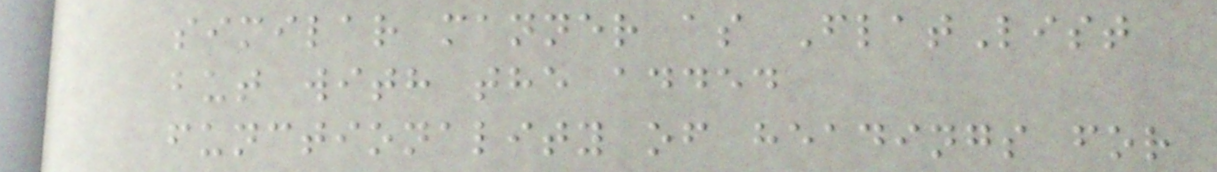similar manner as FlatList
but with the added
functionality of headings for
